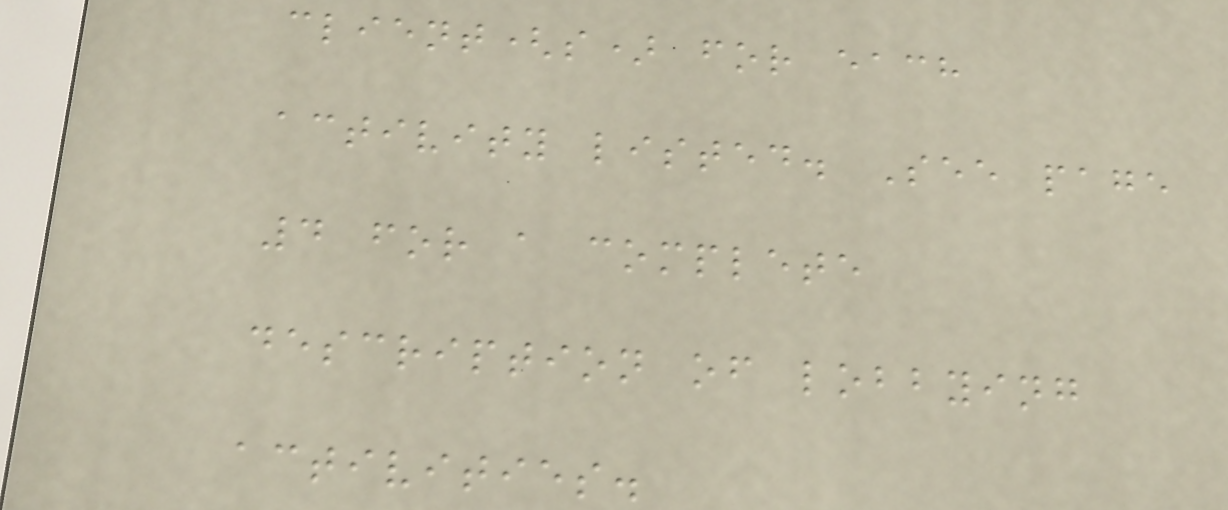client(s) for each
activity listed. See page
4 for a complete
description of lobbying
activities.
